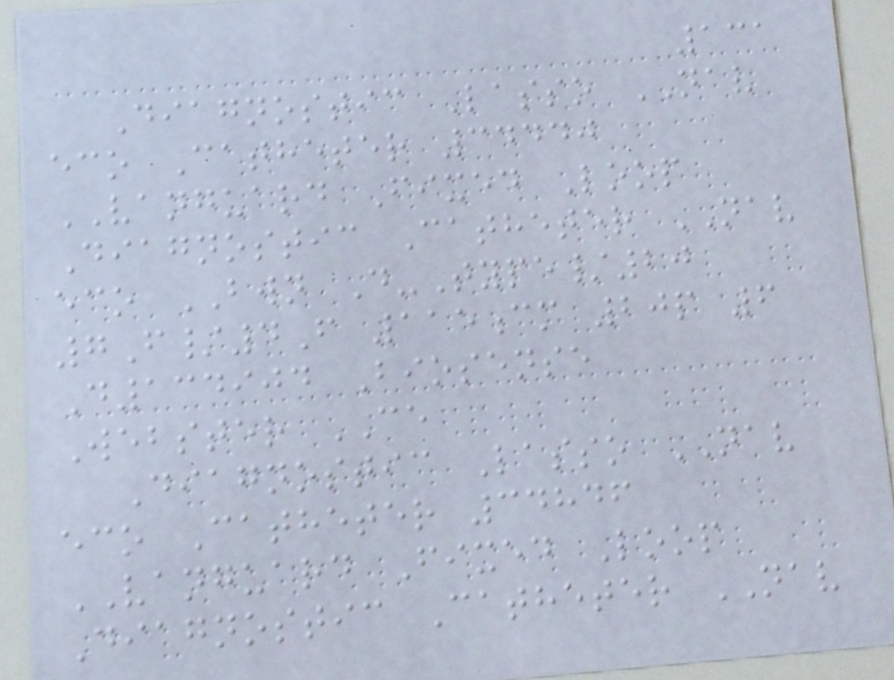131
Diagnostic Lasso NAV
eco Catheter 34440
VANGUARD Fixed Loop
Diagnostic Catheter NAV
eco BWN D-Type/20
7F/4F 115cm 20p 6
D134904 Biosense
Webster CE
Diagnostic Lasso NAV
eco Catheter 34846
VANGUARD Fixed Loop
Diagnostic Catheter NAV
